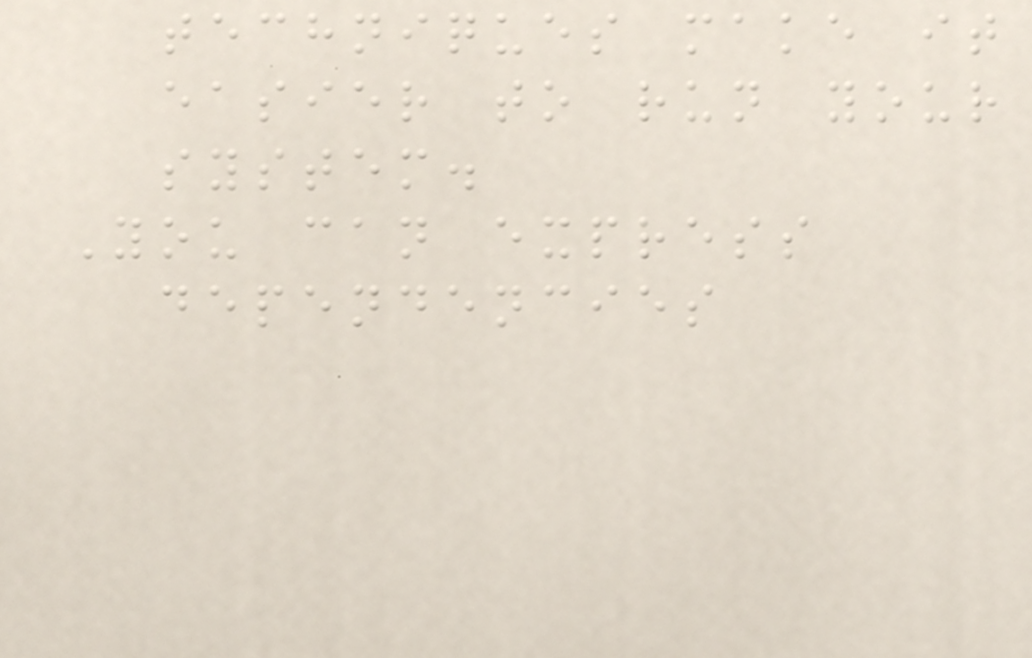techniques make it
easier to run your
system.
You can express
dependencies
